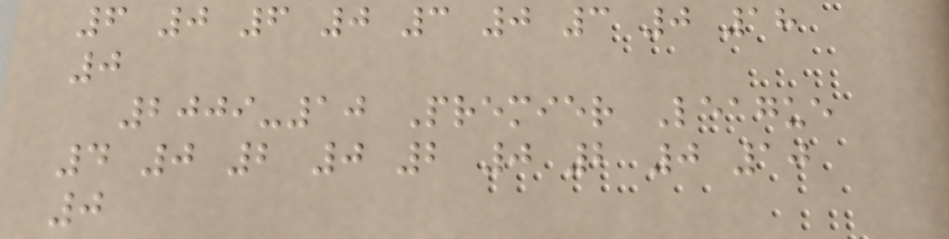6 0 6 0 3 0 3 0 18
0
2009-10 Premier League
4 0 2 0 2 0 2 0 10
0
